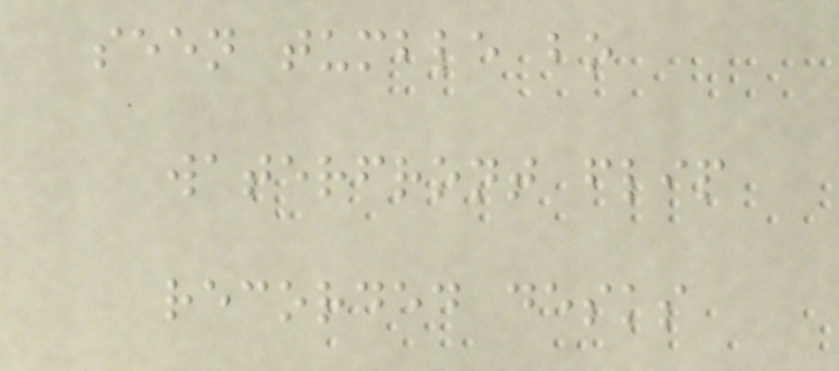seen tumble bo
waterfront flip
recorded desks
